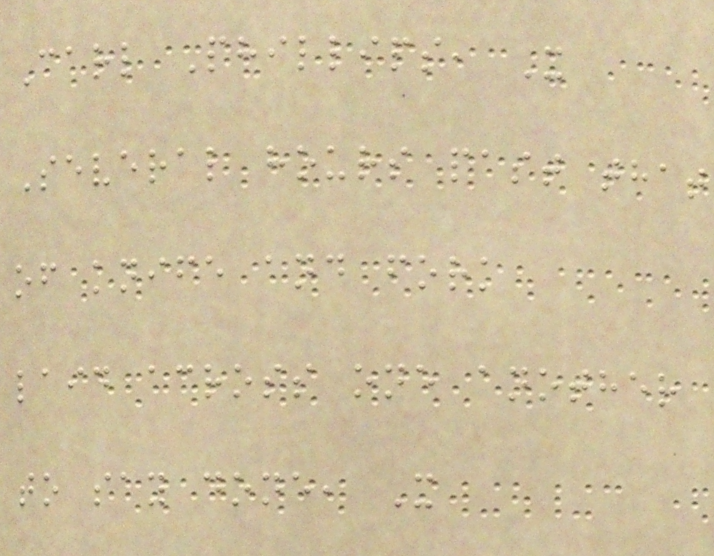Carl Phillips, X
Several hours past that
of knife and fork
laid across one another
to say done, X
